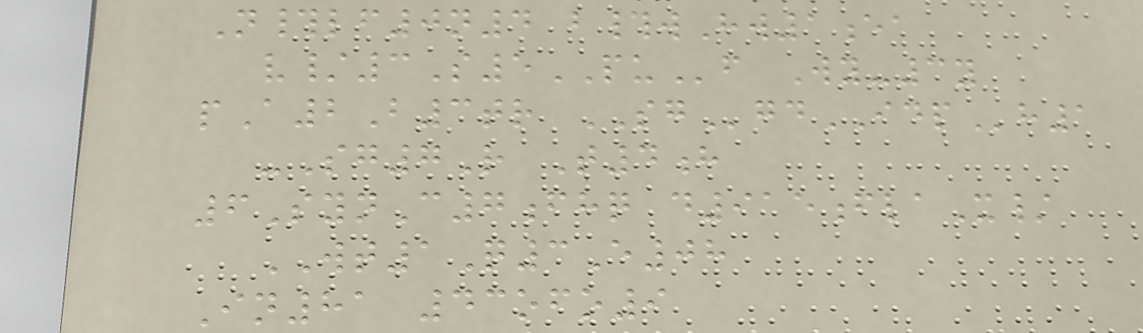N#lf0n4 b#wHw1ea
v/3S5PUf Wy-3y
pA2B3tr SGgdIDPh1
-Sg7R T4h
6SynC7fhq d915flaX/
WT1Q3E08
In81 43ofo9
